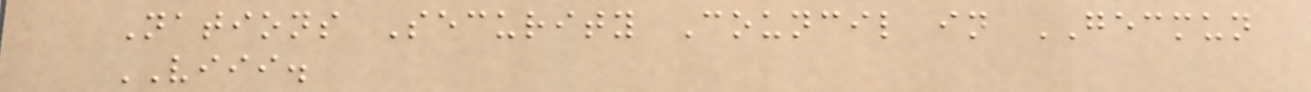Nations Security Council in GECMUN
VIII.
